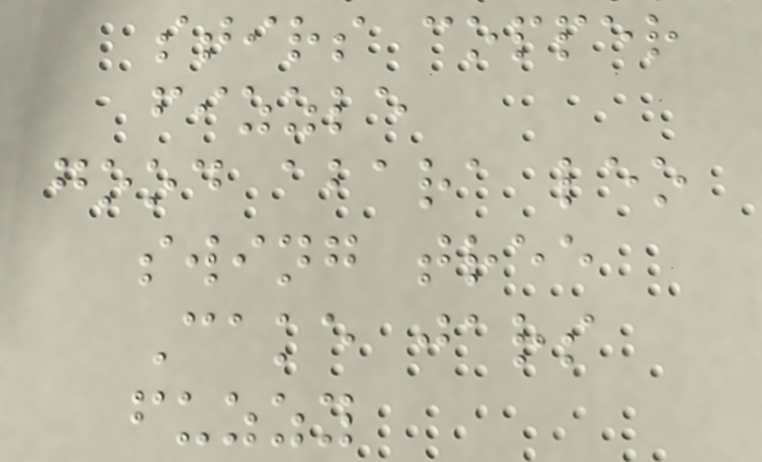stirs copper
fizzle
good abara leo
swing tree
Cake jars
fuzzy
